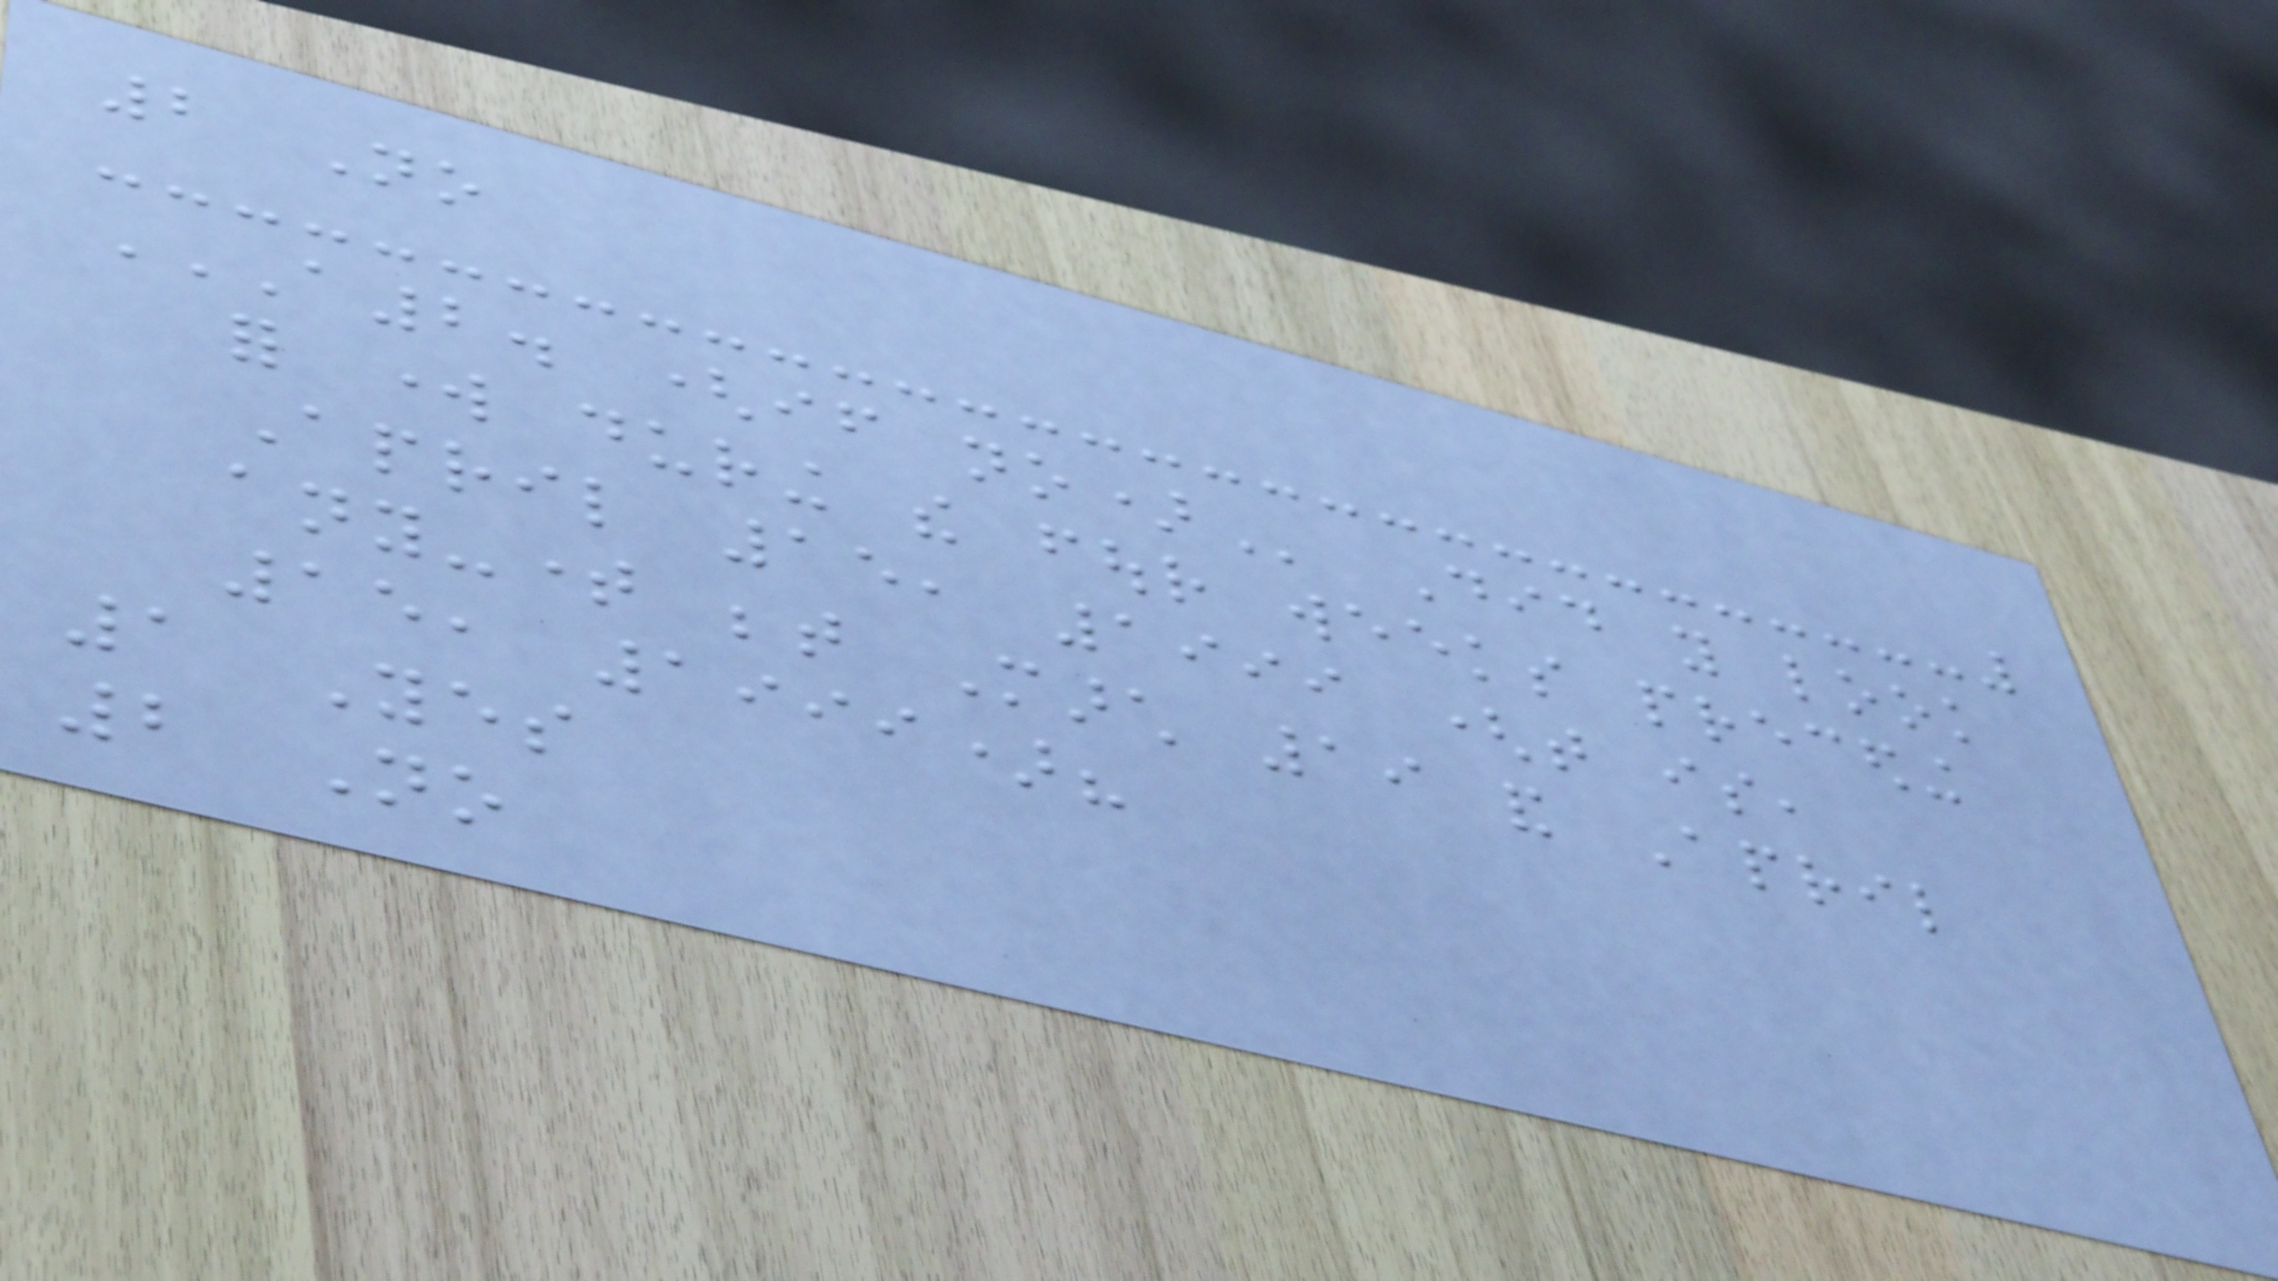2 No
A2. (IF NO) Did you look
for work during the four weeks preceding
April 15, 1999 (that is,
any-time between March 19 and April
15, 1999)?
1 Yes
2 No
